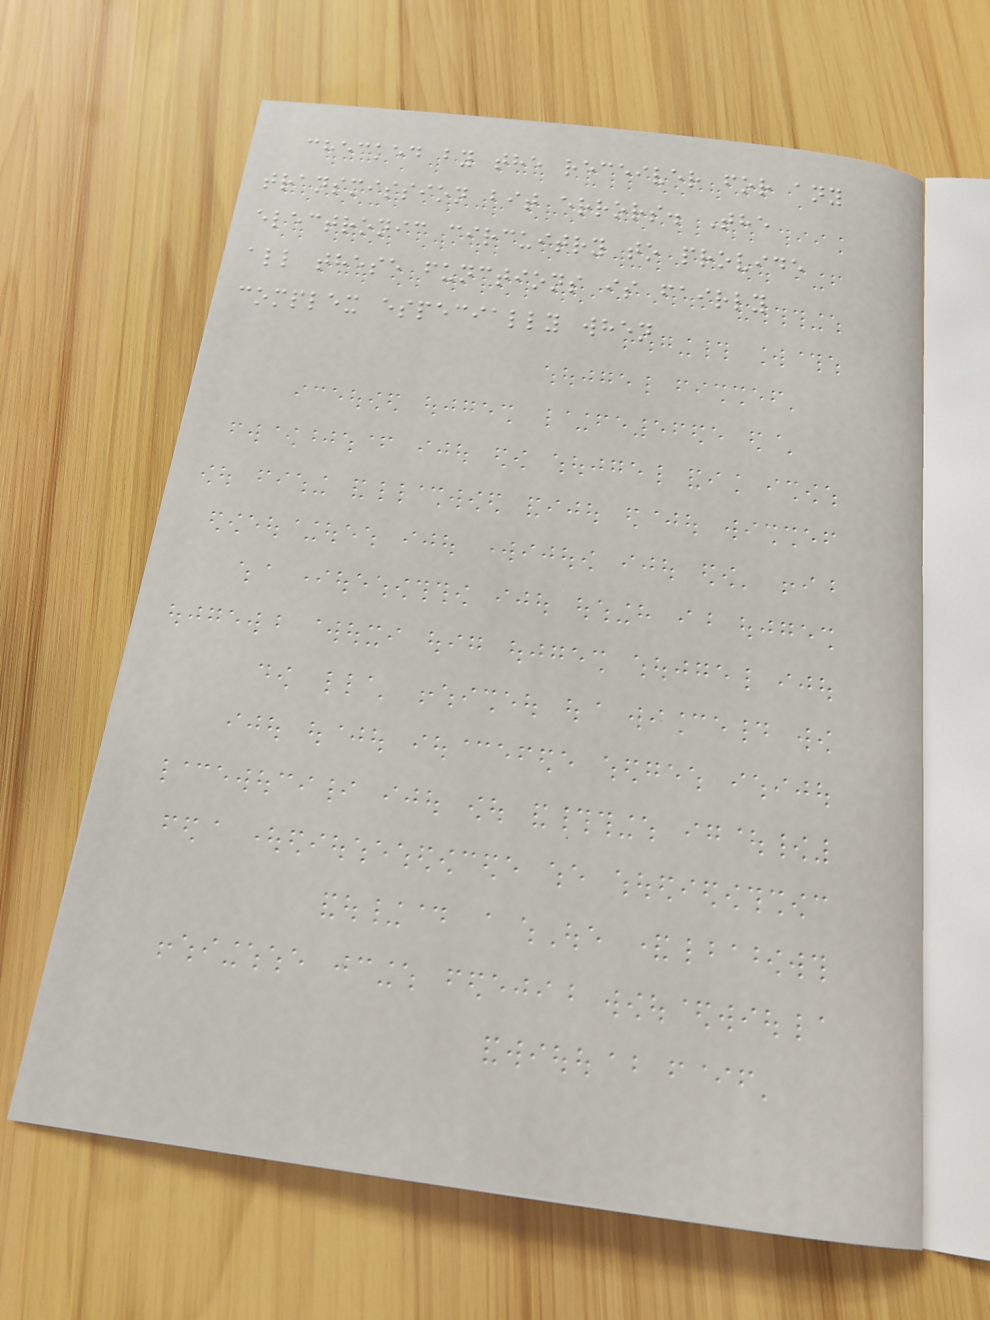checked by the receiver for any
transmission bit errors. The
electronic circuitry to provide
all these functions is fairly
complex especially when
